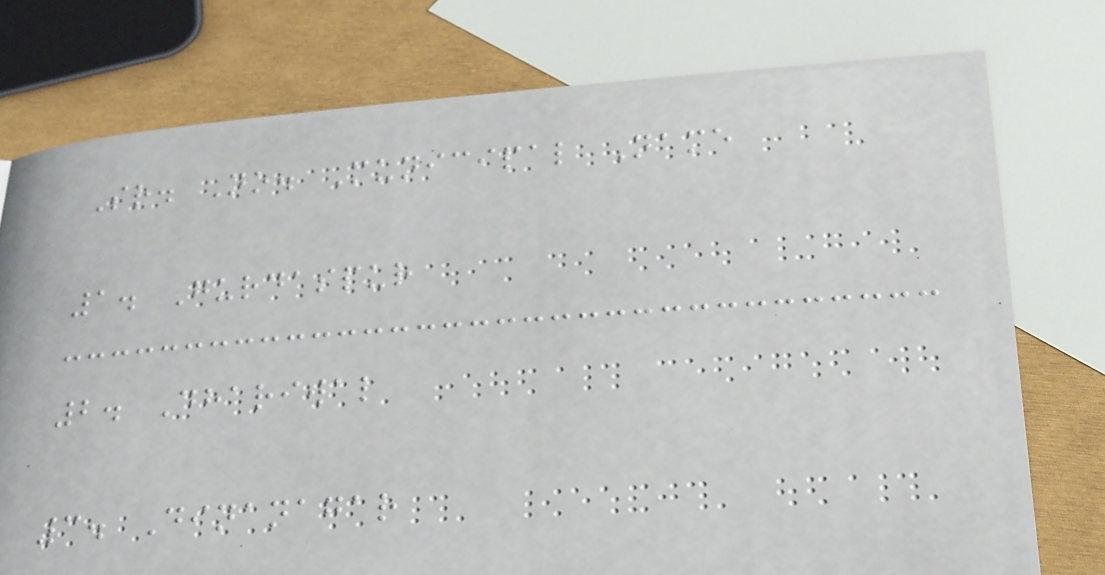Sr. No. Municipal Name
1. Gurdaspur
2. Dhariwal
3. Dinanagar
